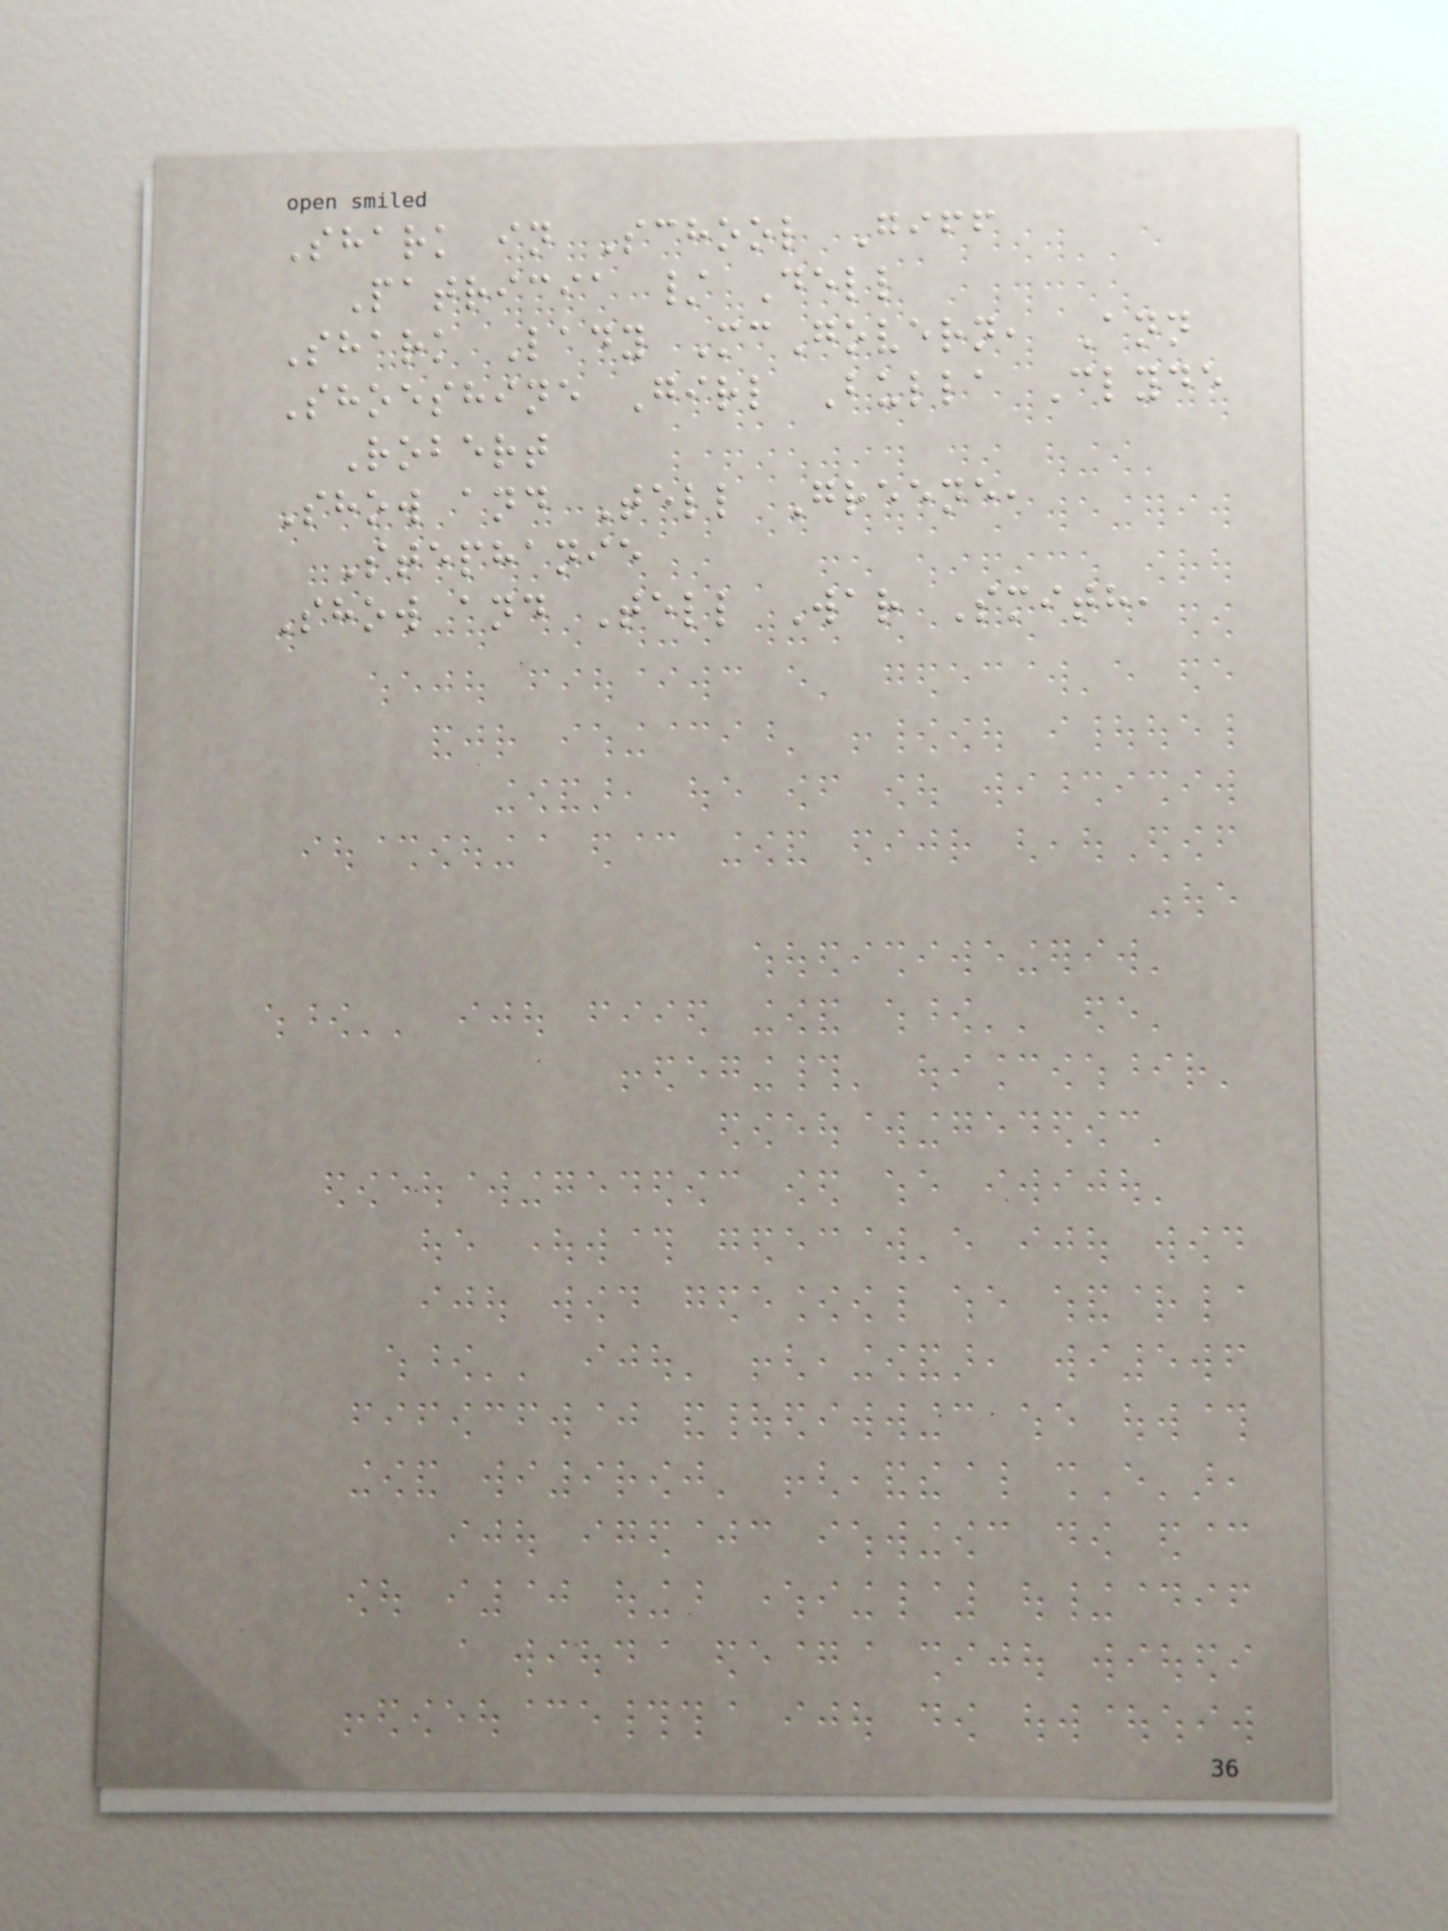Shark in School Giff
Patricia / Dell
Shark Lady McGovern, Ann
Shoeshine Girl Bulla Clyde
Robert
Show and Tell Greene,
Stephanie
Show and Tell War Smith,
